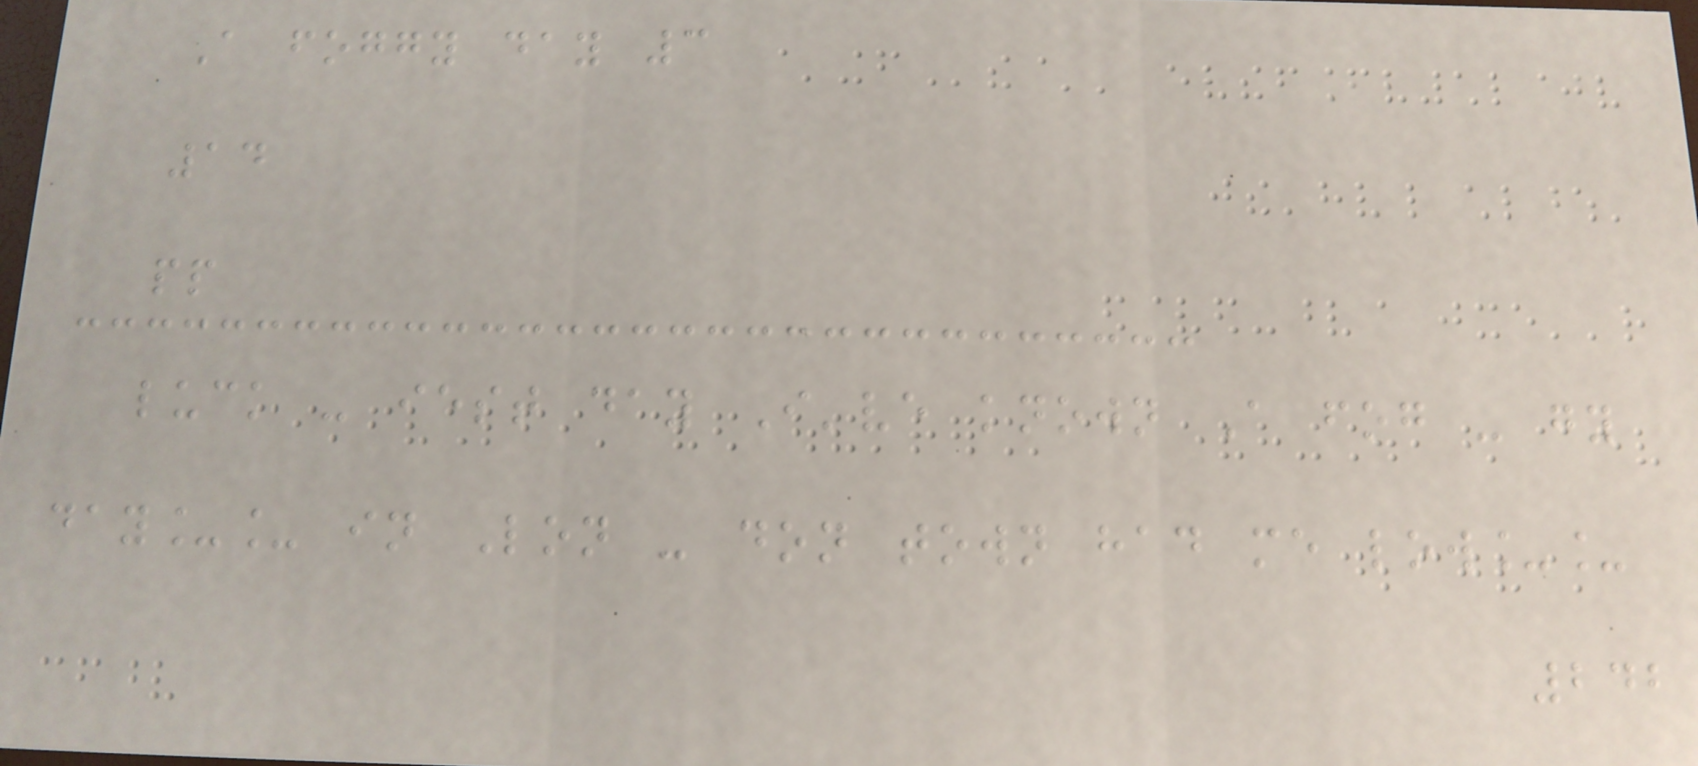A foggy day 3
14
pp
luck - iest day I've known A fog - gy
day__ in Lon - don town had me low__
242
